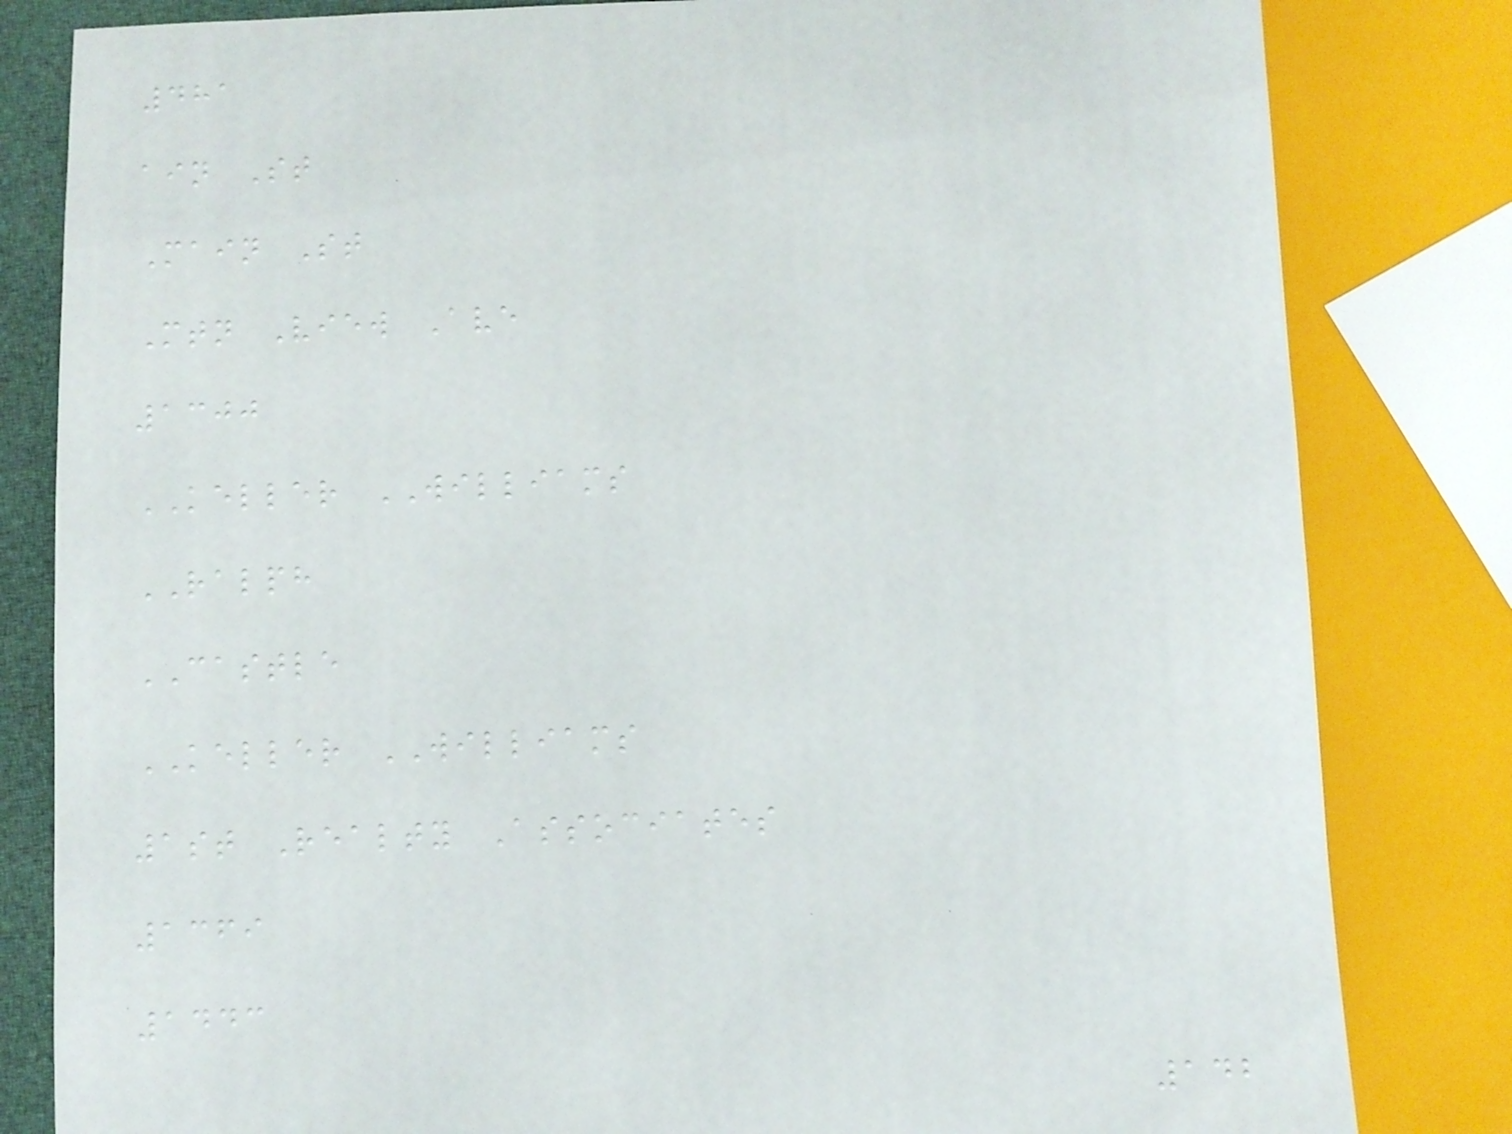481
ain St
Main St
Mtn View Ave
1300
KELLER WILLIAMS
RALPH
CASTLE
KELLER WILLIAMS
1st Realty Associates
1369
1443
142
